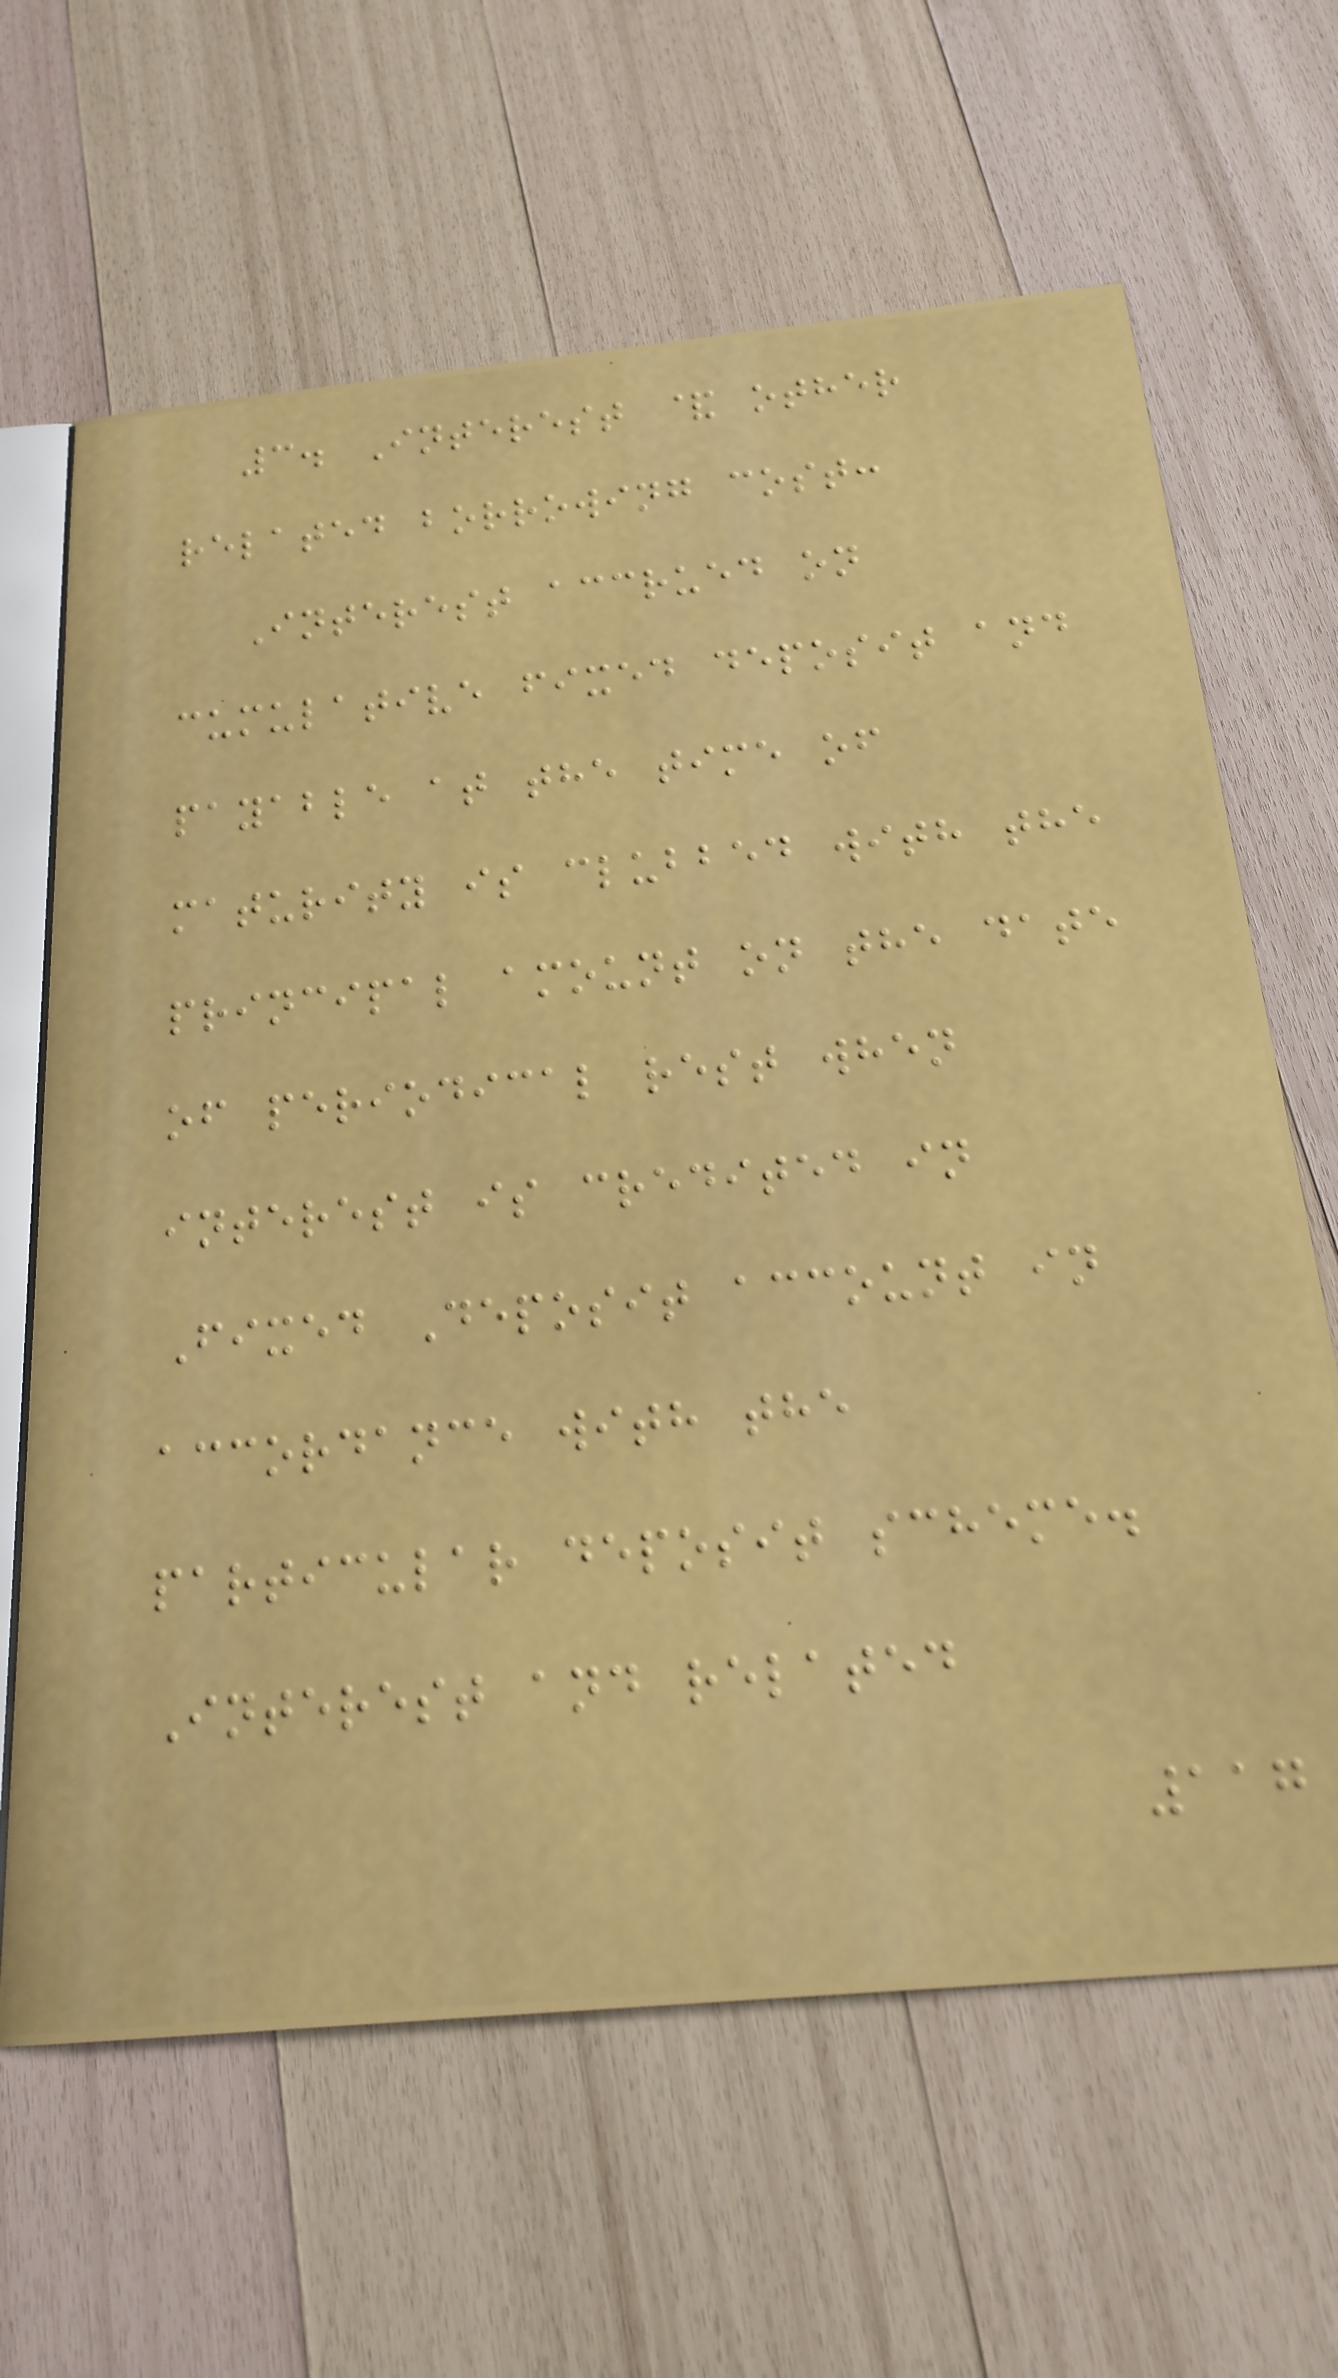3. Interest & other
related borrowing cost:
Interest accrued on
cumulative fixed deposit and
payable at the time of
maturity is clubbed with the
principal amount on the date
of periodical rest when
interest is credited in
Fixed Deposit account in
accordance with the
particular deposit scheme.
Interest and related
117
